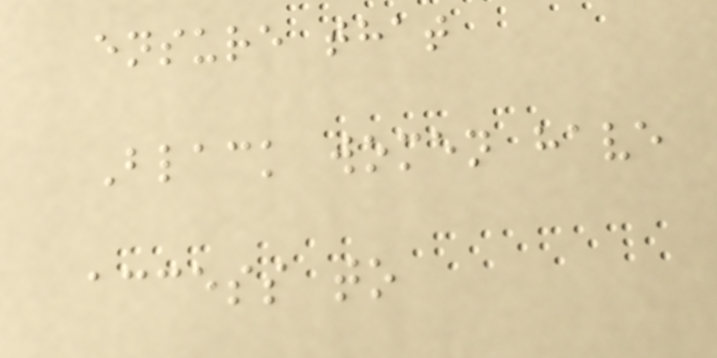ensure that
Black women have
access to
